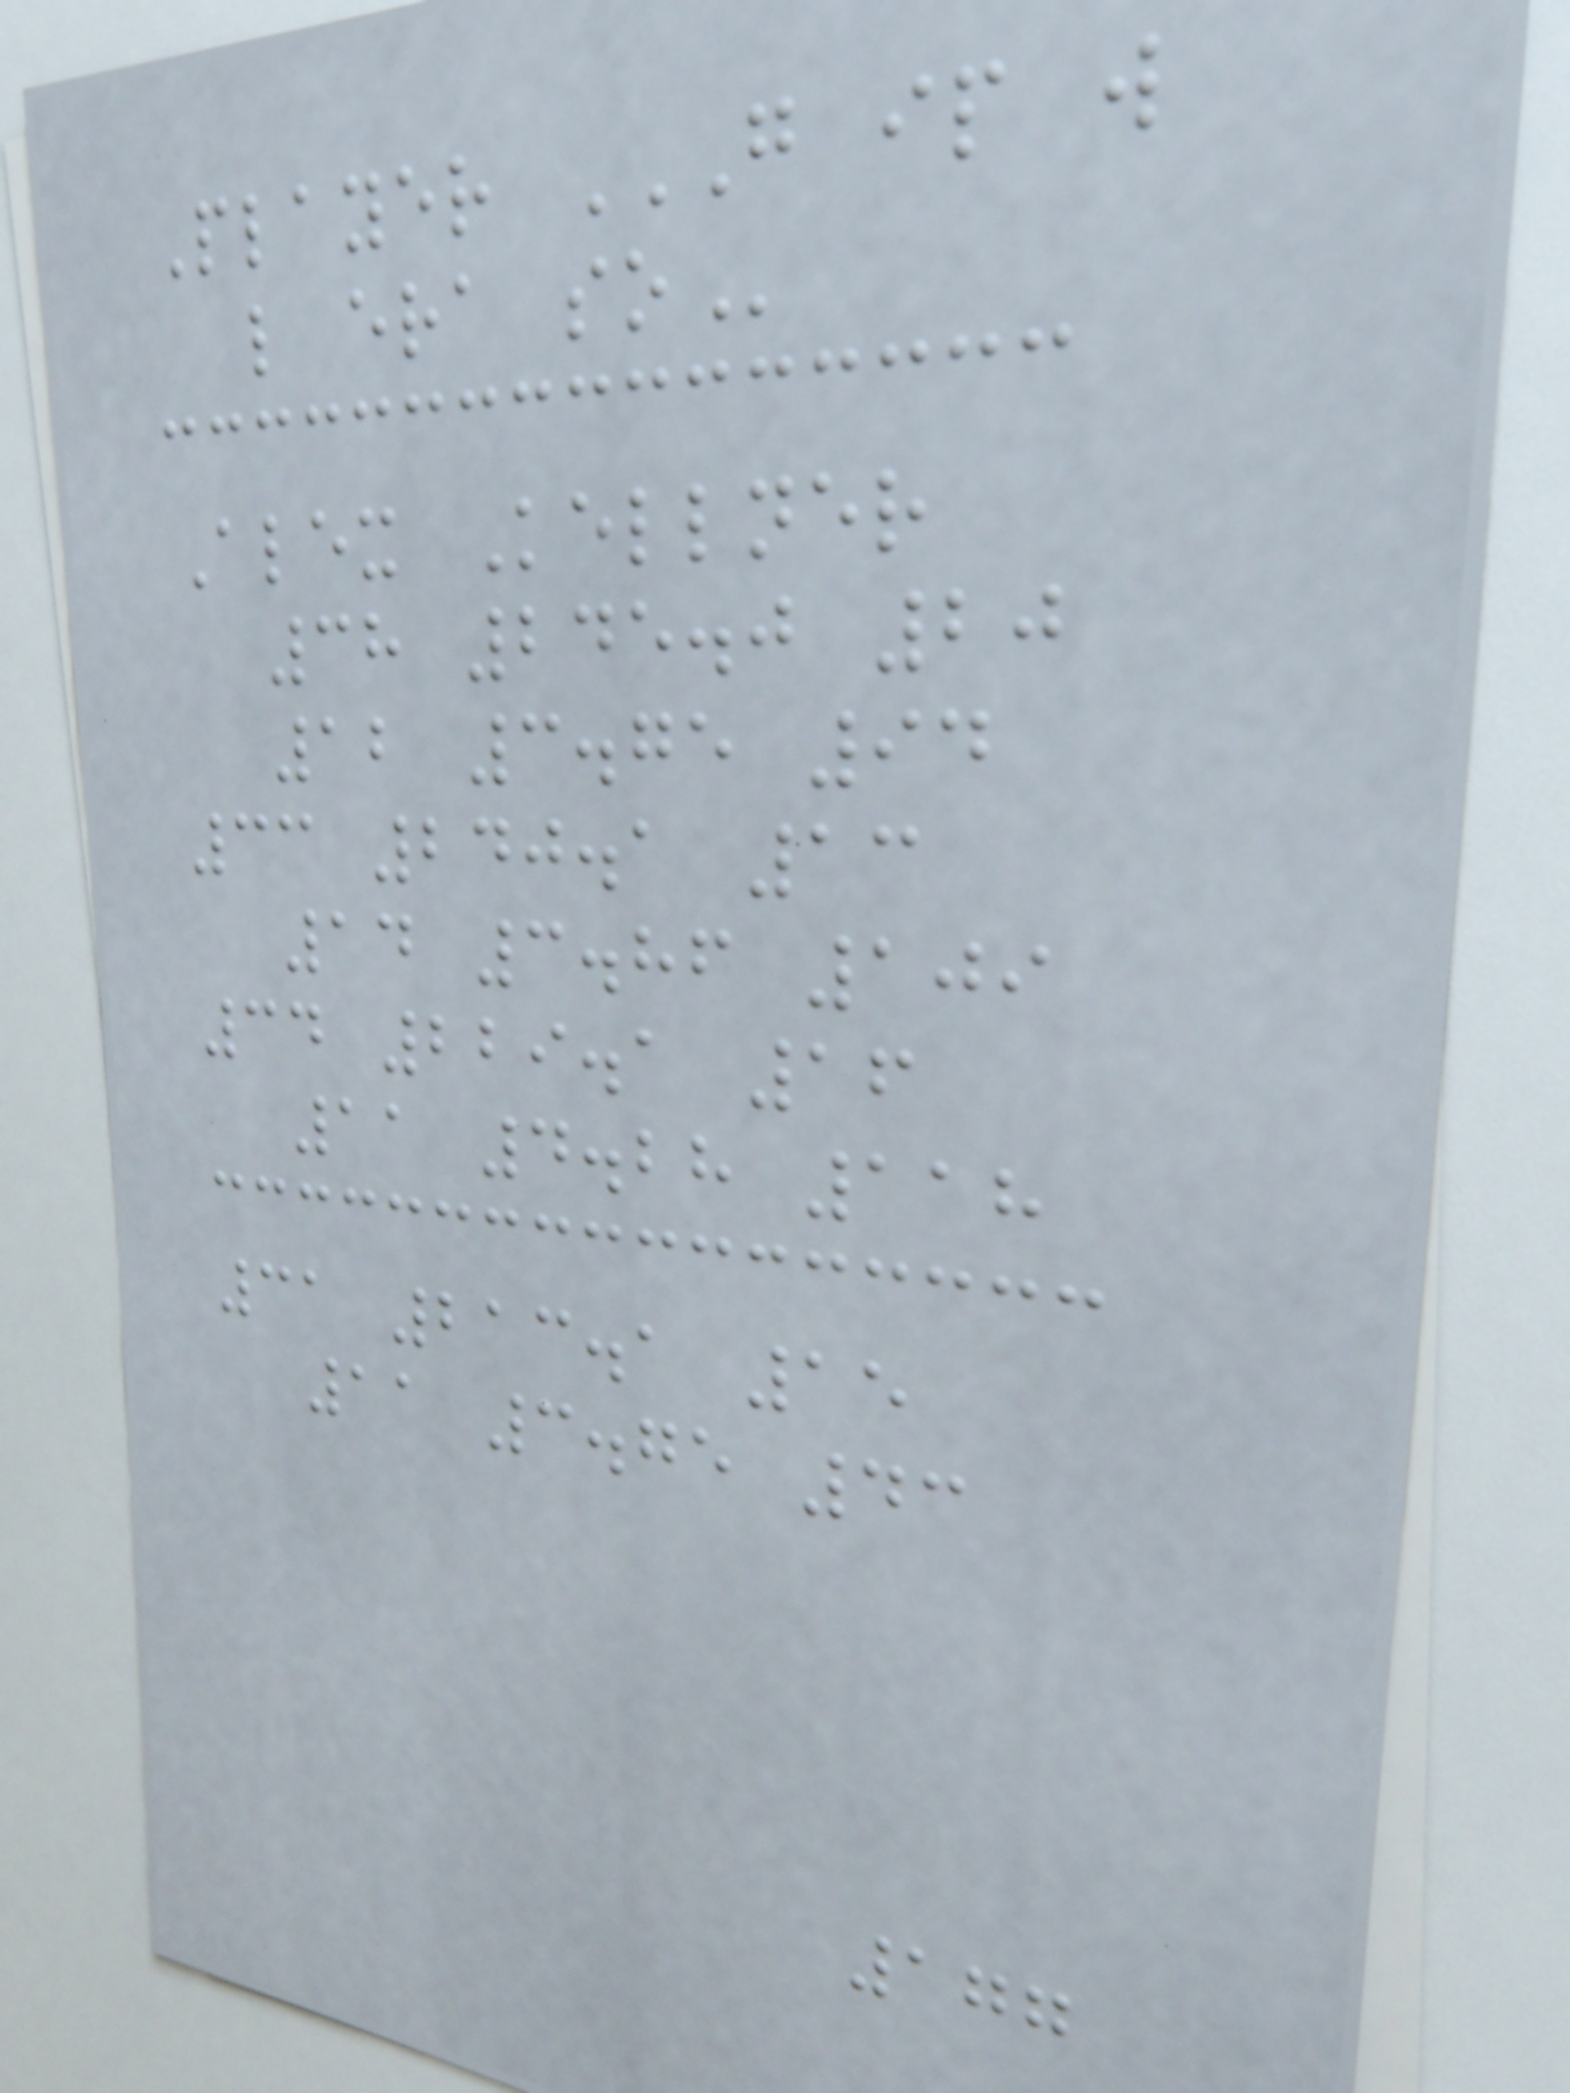Player G IP W
L ERA SO
Alex Kellner
38 245.0 20
12 3.75 94
33 240.1 13
14 3.86 109
34 229.1 16
11 4.28 118
31 213.1 15
11 3.75 43
177
